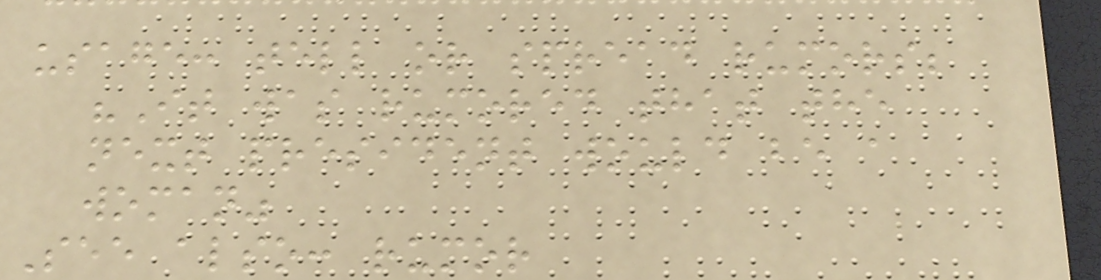usage: tell or spread rumors;
"It was rumored that the
next president would be a
woman"
See also: rumor
